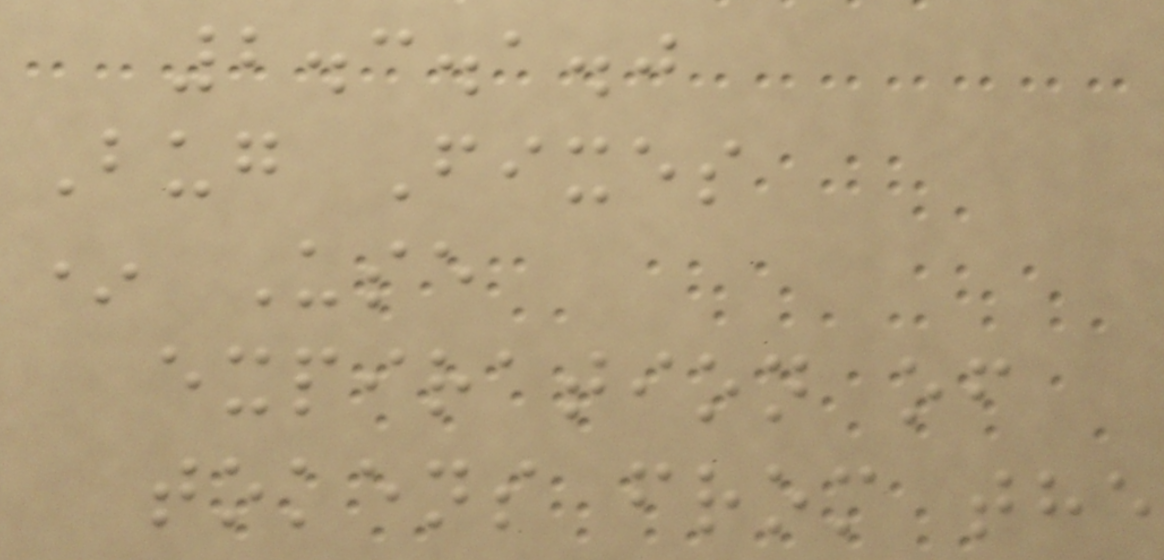2.3.1.0
Bug Fixes
* Use
expiration of
tokens from the
